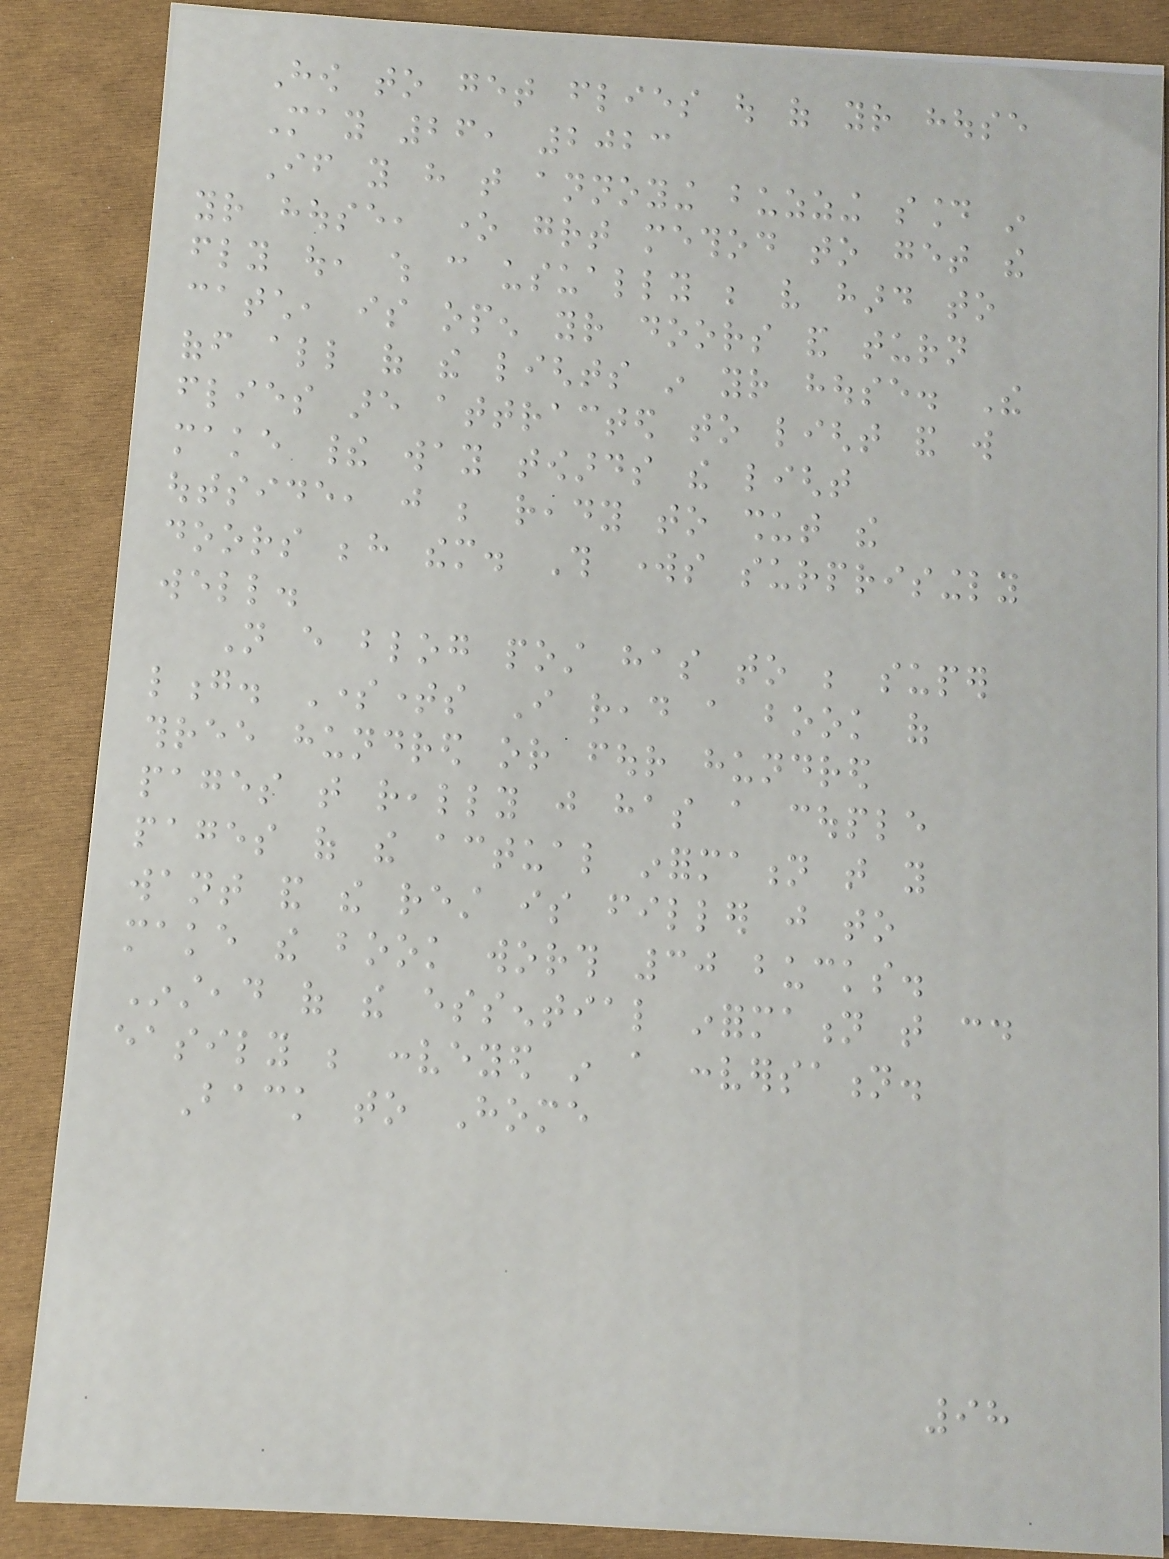How to get flies out of your house
May 26, 2023
If you have that annoying buzzing sound in
your house, one great method to get the
fly out, which can usually be very hard to
catch, is open your doors and turn
off all of the lights in your house. The
flies are attracted to light and will
make their way towards the light
outside, just be ready to shut the
doors behind them. This works surprisingly
well.
Not every blog post has to be super
long. Sometimes I read a book of
three hundred or four hundred
pages that really just has a couple
pages of the actual information that you
want and the rest is filler just to
make the book worth 30 bucks.
Instead of the essential information that could
easily be conveyed in a conversation.
Back to Home
98
